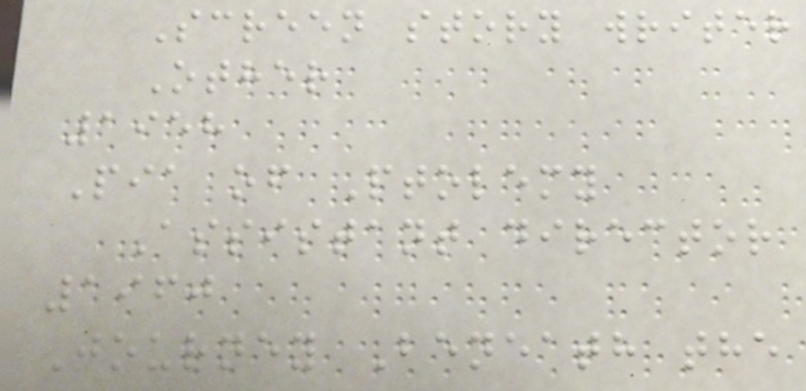Screen story writer
Other
1958
Pia of Ptolemy
Assistant director
1960
Journey Beneath the
